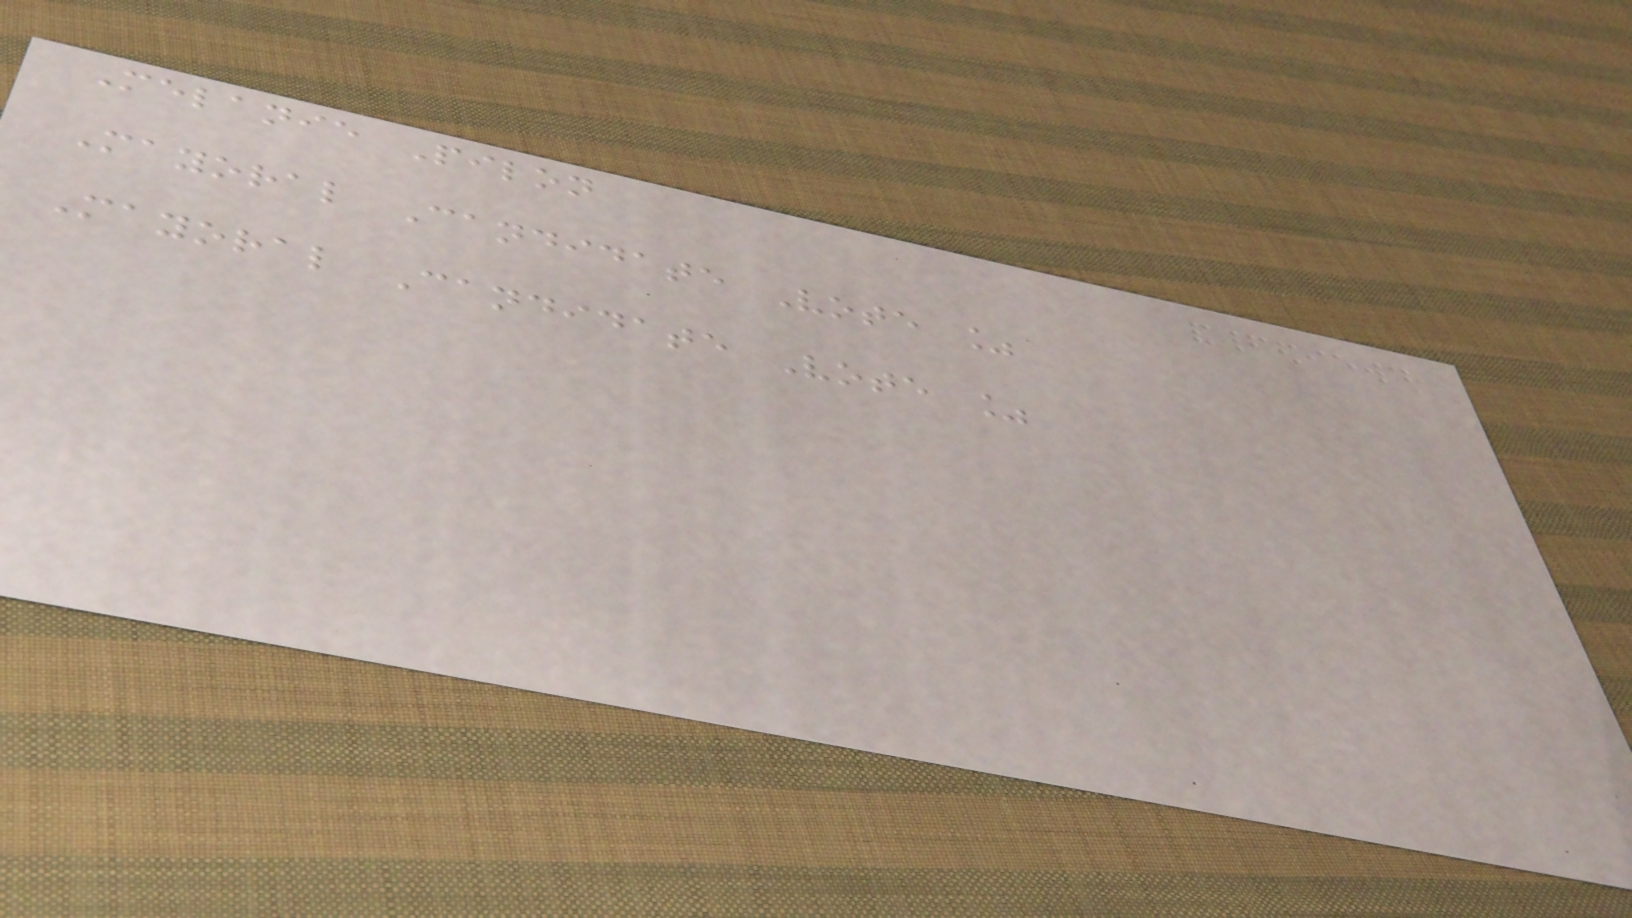Melanie Pilon
Mayoral Candidate Vote %
Mayoral Candidate Vote %
